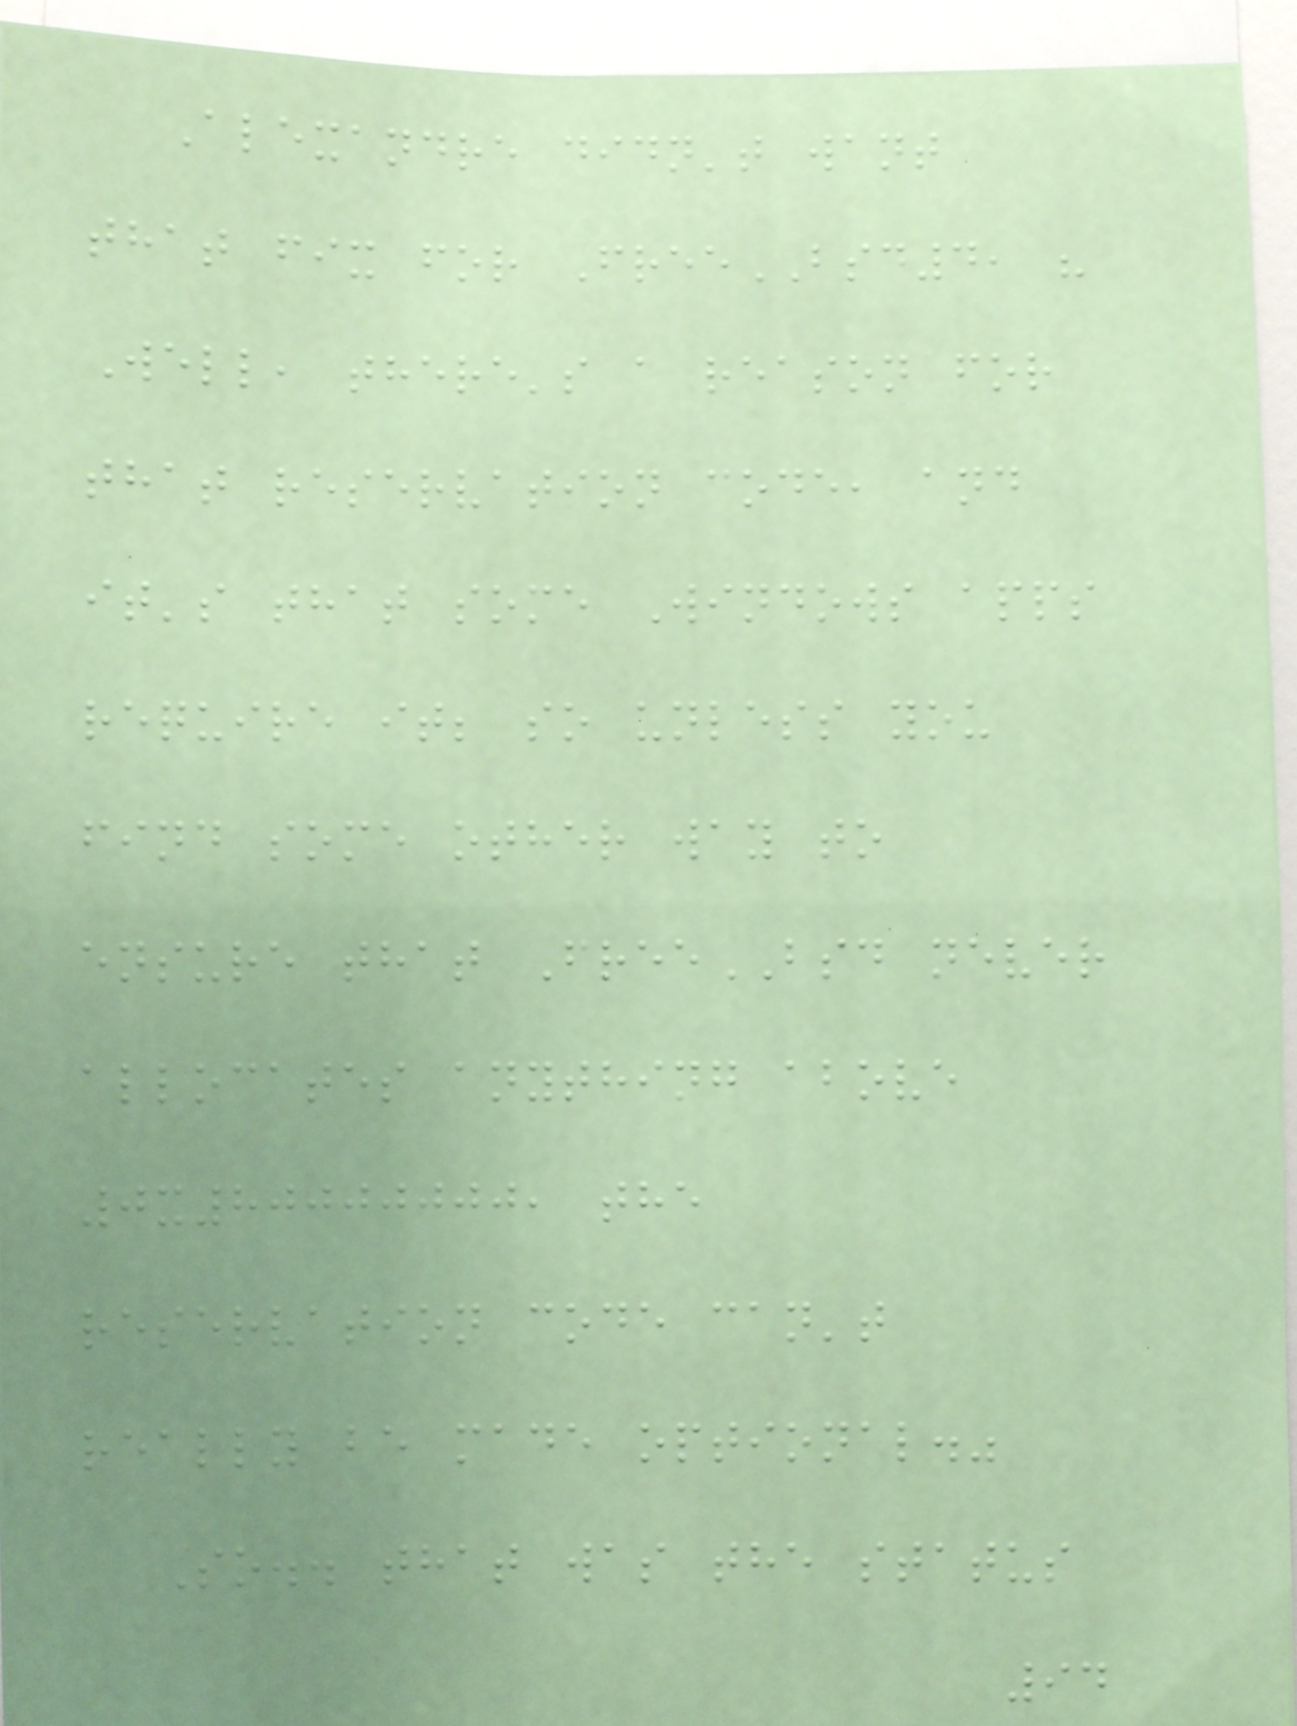Alexandre didn't want
that fix for FreeBSD4, "
Well, there's a reason for
that reservation code, and
it's that some Windows apps
require it; so unless you
find some other way to
ensure that FreeBSD never
allocates anything above
0x80000000, the
reservation code can't
really be made optional."
So.. that was the status
94
